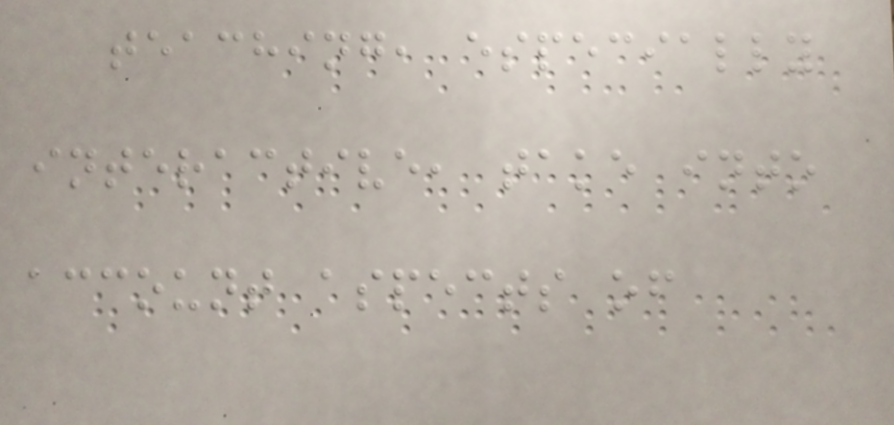teaching, especially
interactive, take into
account aspects of
